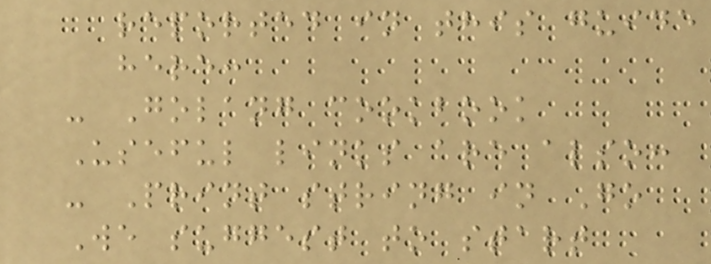reported in this guide
here:
- Golang cookbook
Useful links are also:
- Print string in Go
We suggest to start
